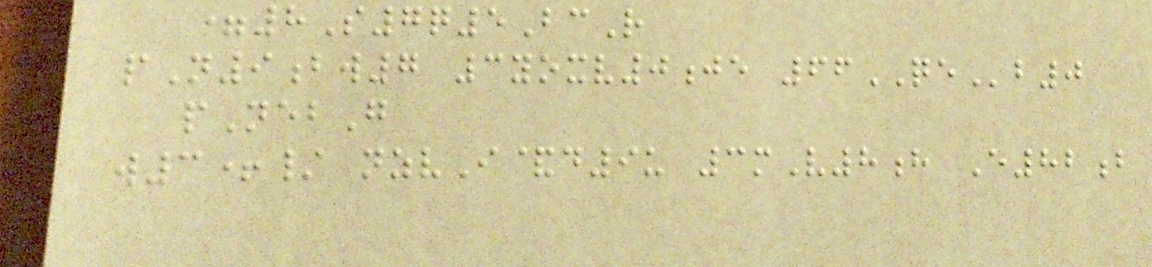=8S7q5BcR
pN9bw7 3yoxv0je 66QEb0
pNebG
w3+/ nzvI&d9u 3mV8h E82b
